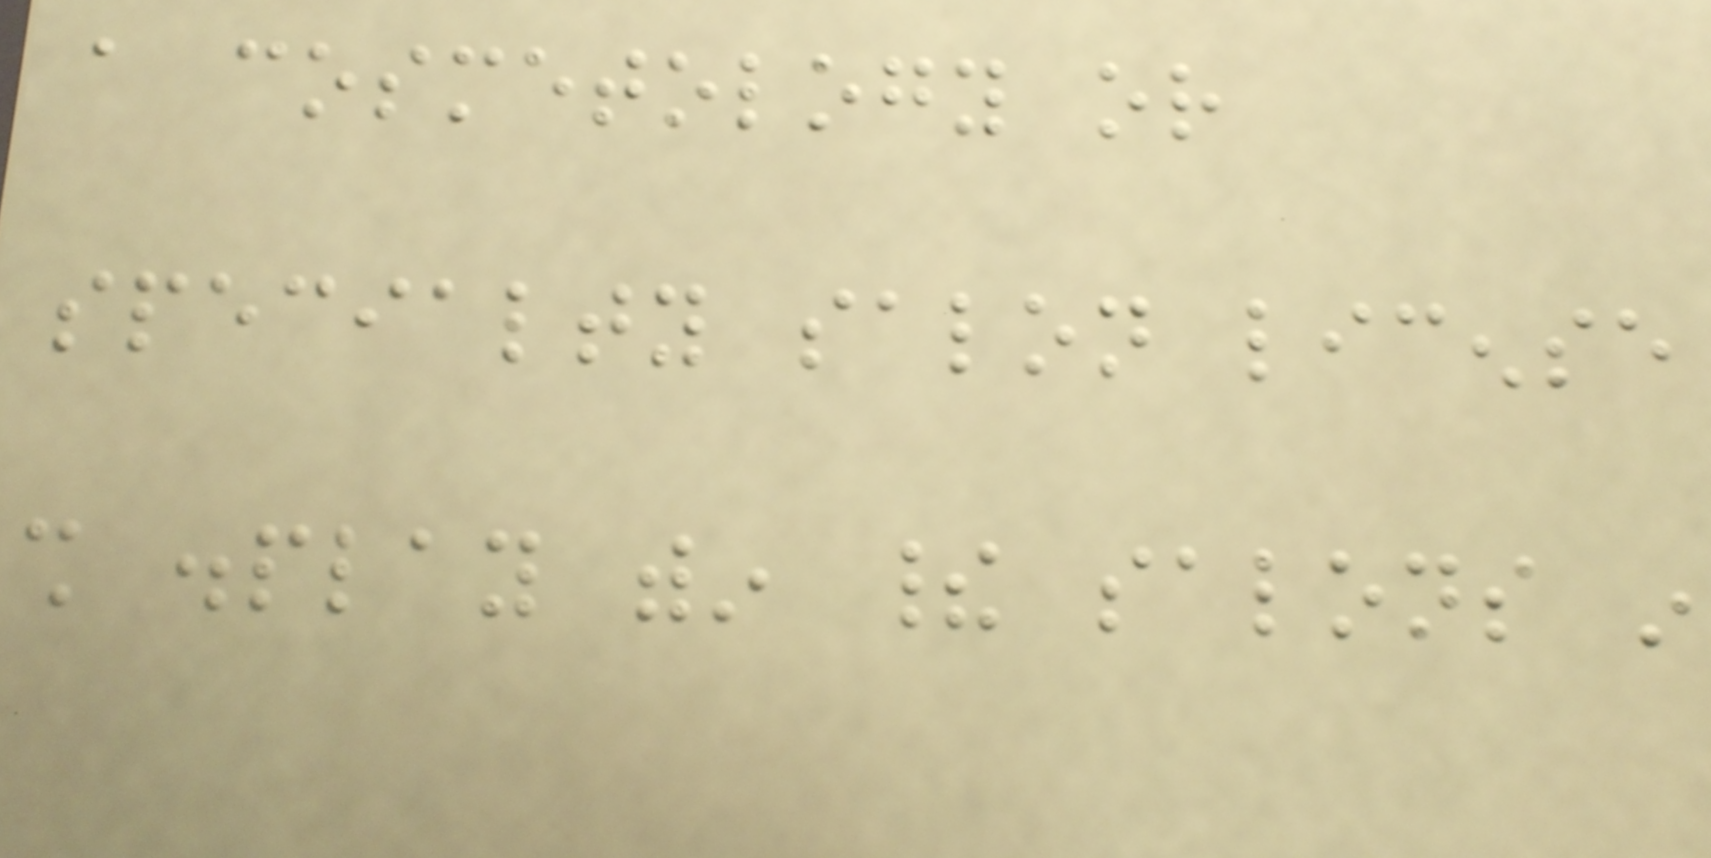a cosmetology or
specialty salon license
shall display within their salons in
